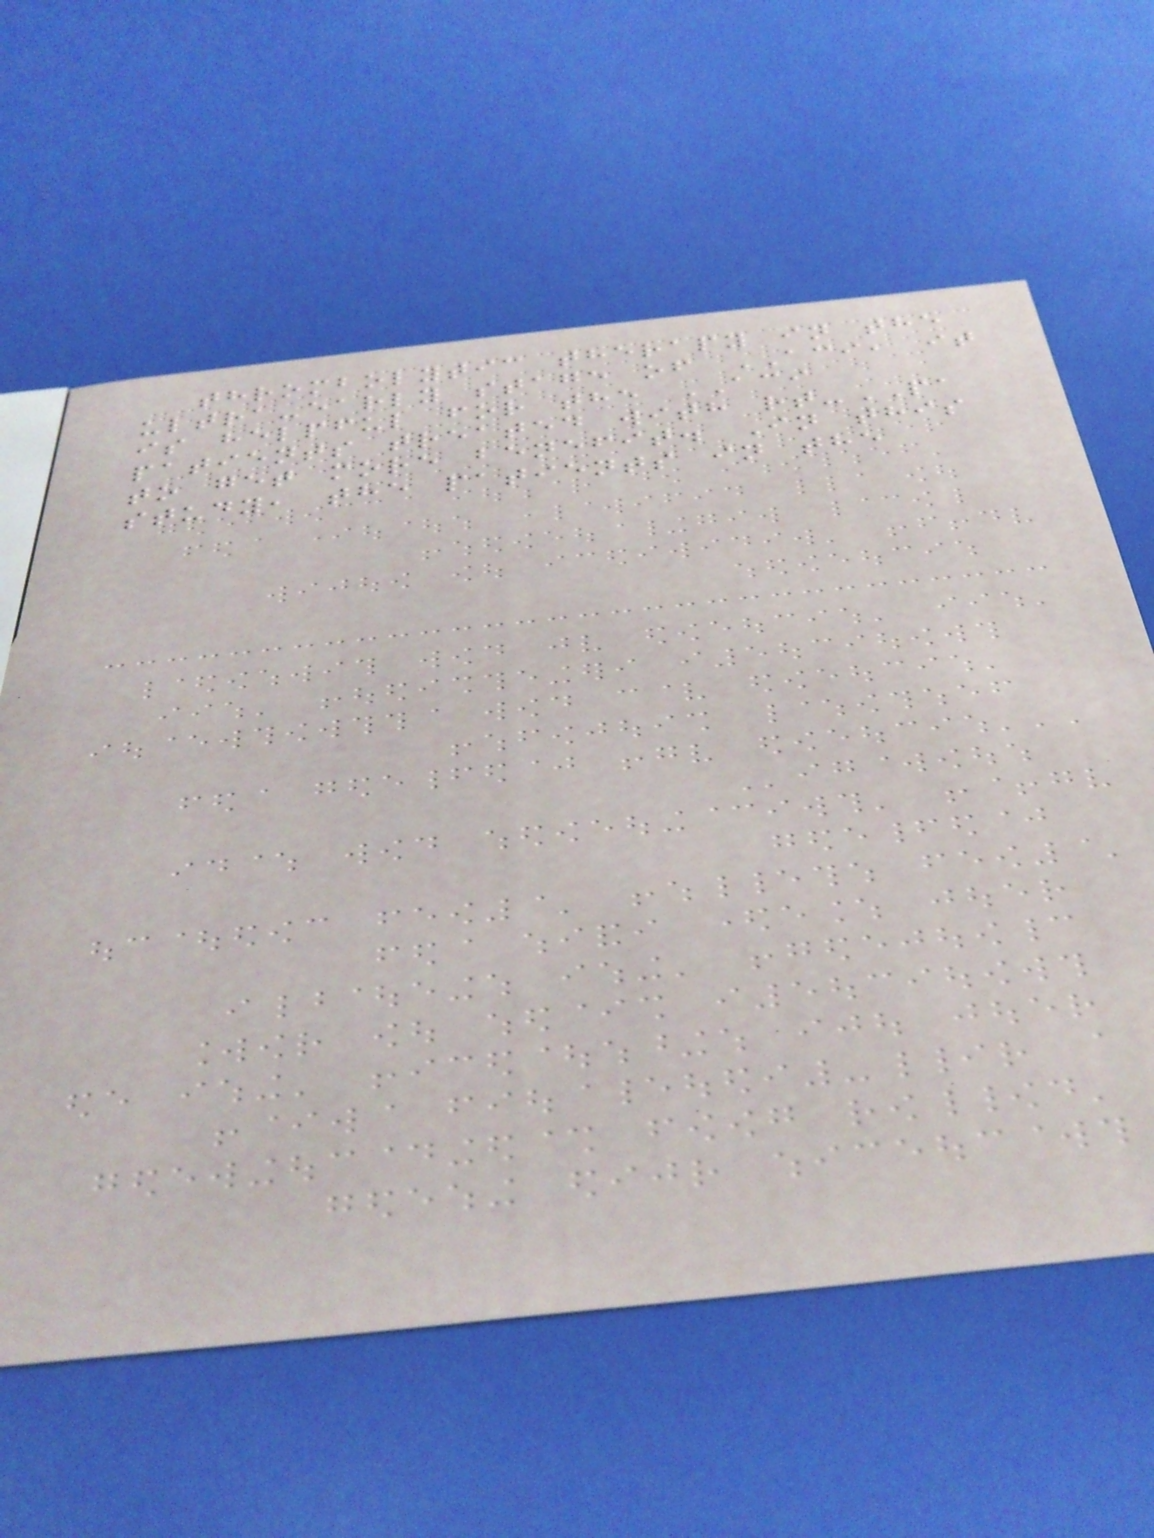thrombolytic therapy in the
ultra-early stage of ACI, it
is helpful for the ACI
patients treated with rt-PA
to get more benefit. In this
study, the patients in the
